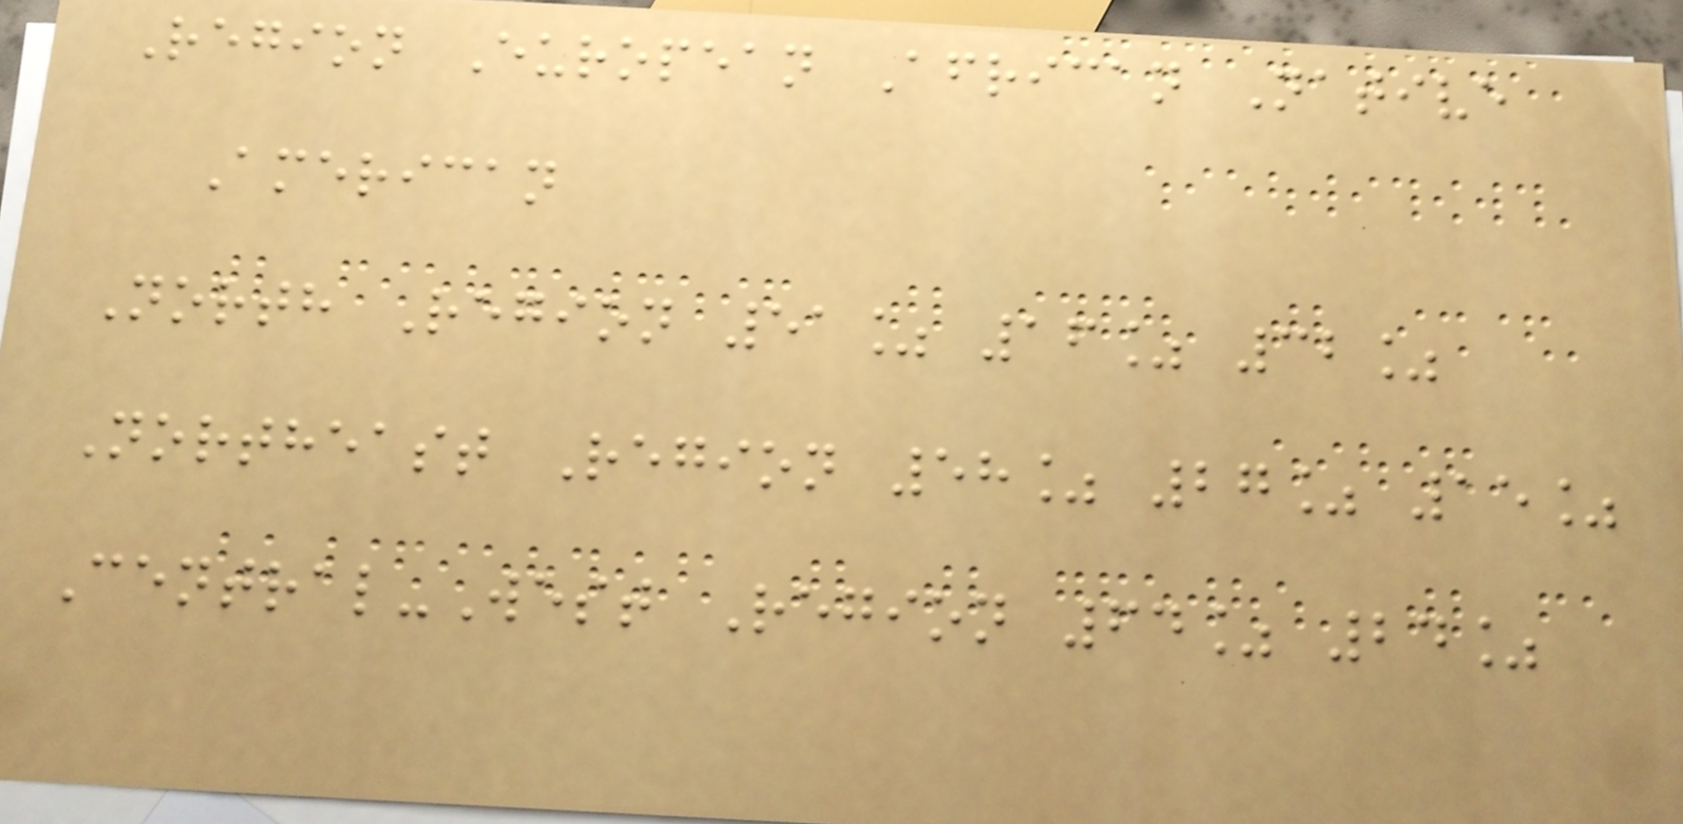Region European African Native
American
North Region 51% 16% 32%
Northeast Region 58% 27% 15%
Central-West Region 64% 24%
